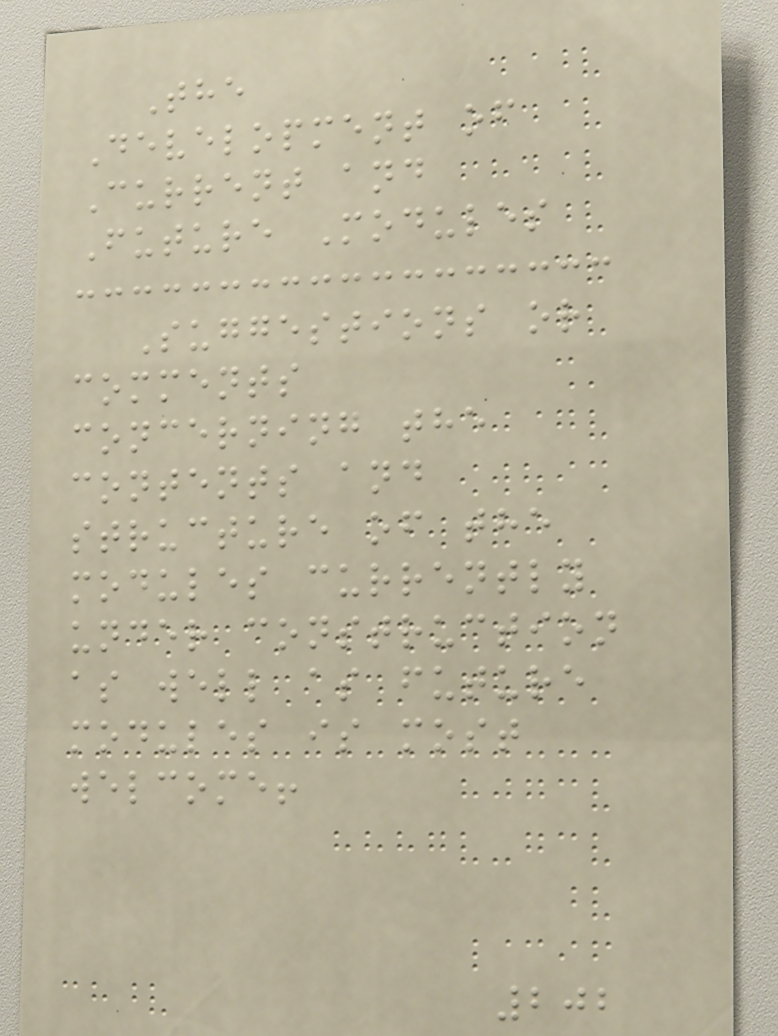The
Development of
Current and
Future Modules
Suggestions or
comments
concerning the
contents and
structure of the
modules currently
under construction
as well as future
modules is most
welcome!
202
